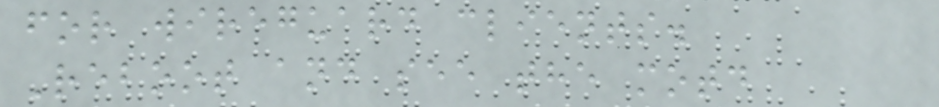for wireguard clients.
Reboot and see the motd
